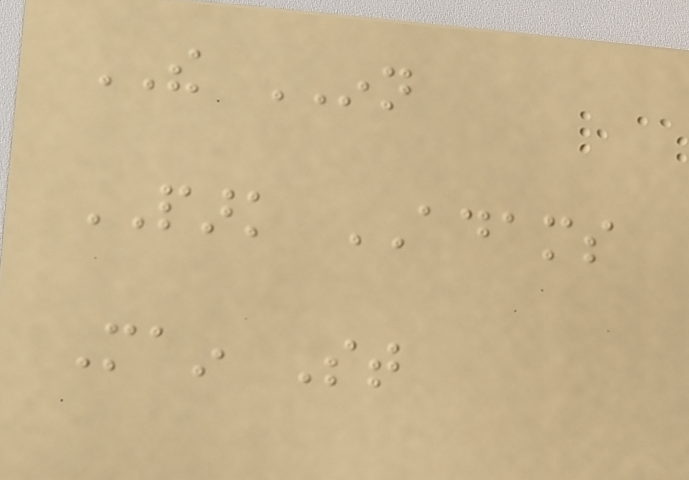THE INN
PARK ADAMS
Main St
